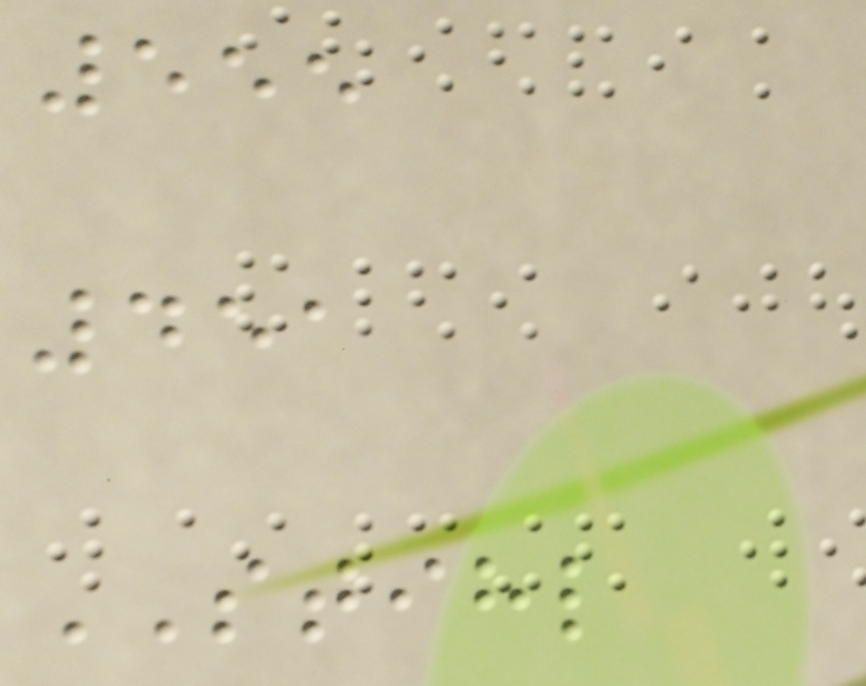555
451
STIHL
